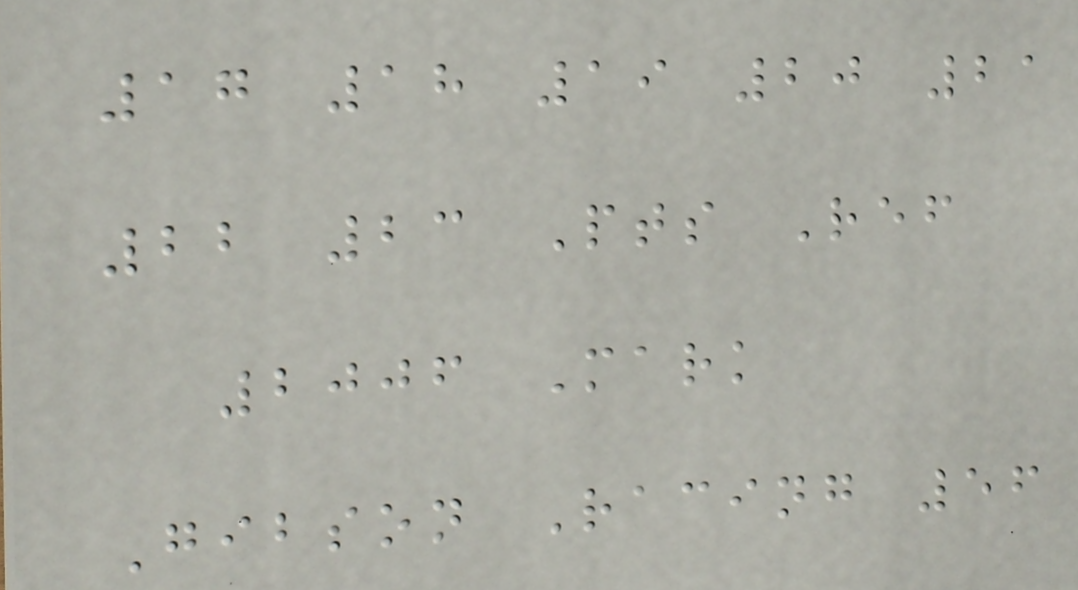17 18 19 20 21
22 23 Pts Ref
2006 Mark
Gibson Racing 56
